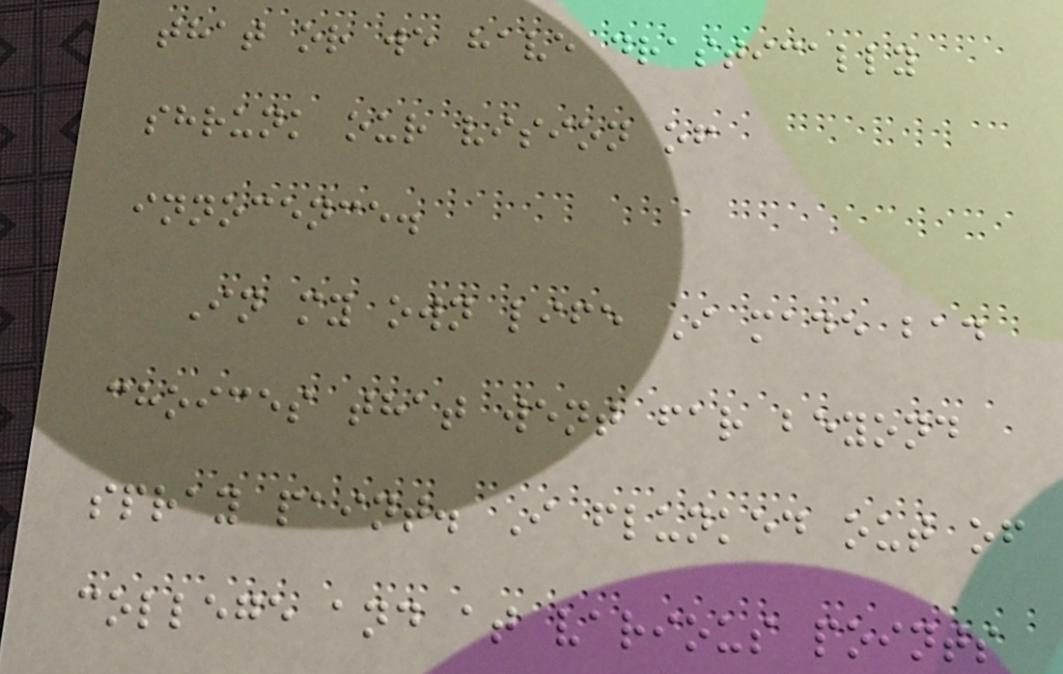that or we have drastically
shrunk our vision of
innocence.
In my own life I made bad
choices that went far beyond
spray paint. I flunked out of
college and at various points
